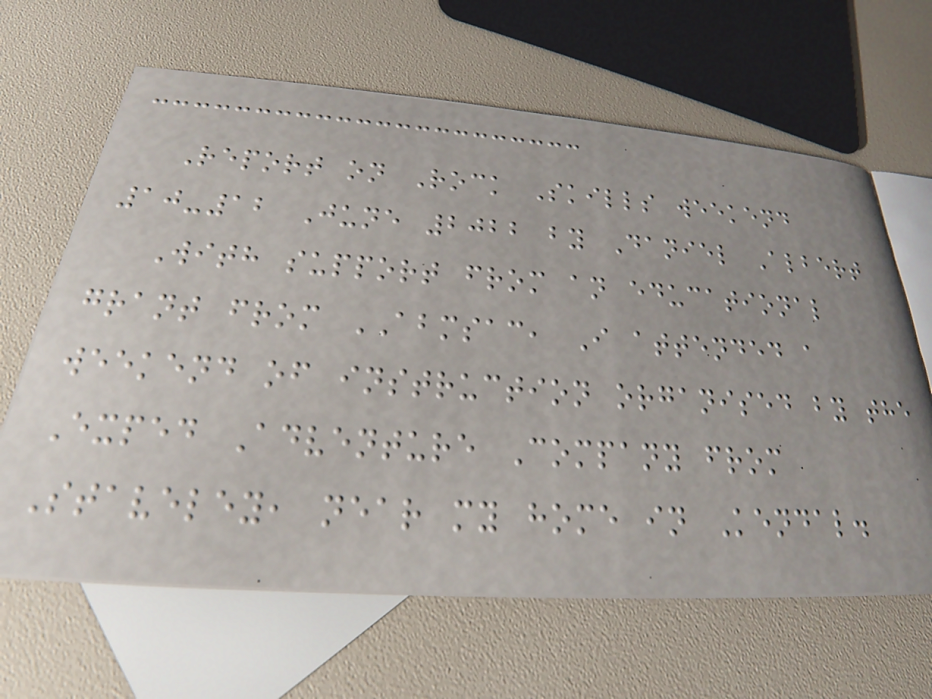Report on Rock Skills weekend
10-12 June 2022 by Daniel Albert
With support from an educational
grant from ABMSAC, I attended a
weekend of instruction organised by the
Exped Adventure Company from
Staveley, near my home in Kendal.
